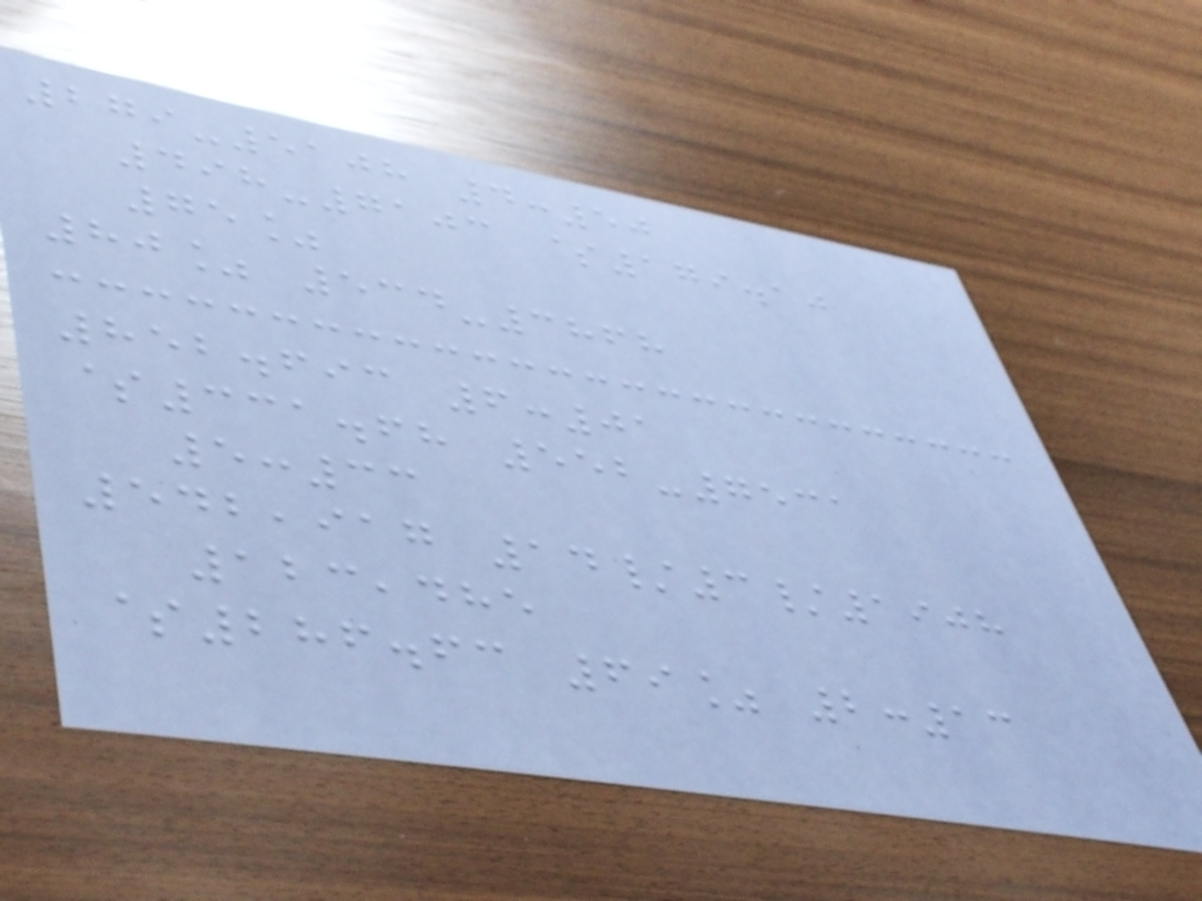279-5108 4:50
498-7103 $179.10
75%
80% 534-3868
852.693 6:01
$331.68 552-7531
5:33
542,917 14/3/1908
123,485
$286.63 69% 2:13
